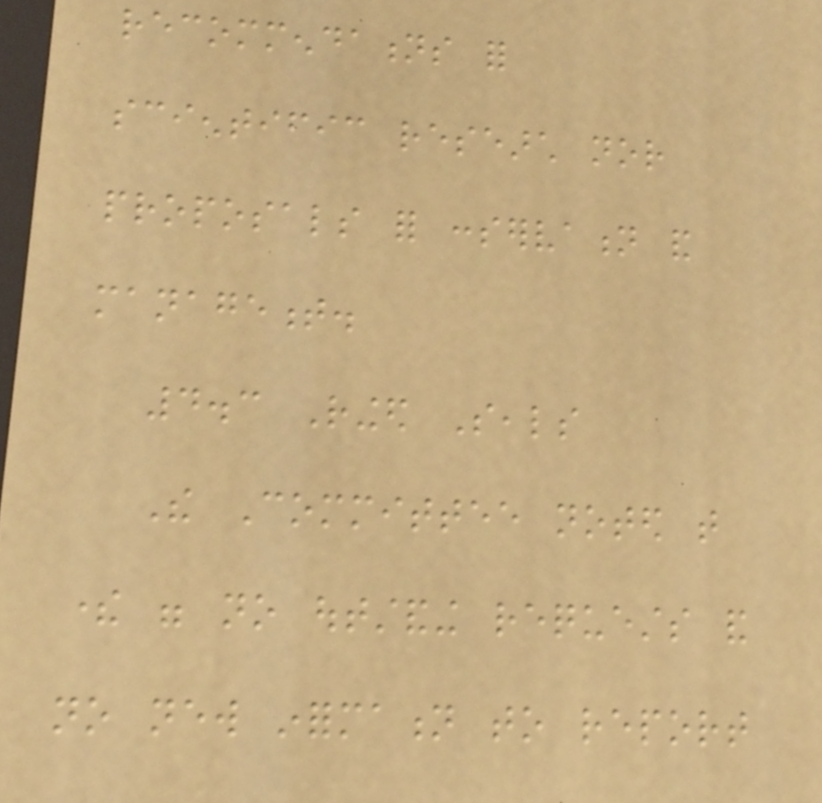recommendations for
scientific research nor
proposals for conservation and
management.
4.3 Ringed Seals
The Committee noted that
there were no outstanding requests and
no new information to report
